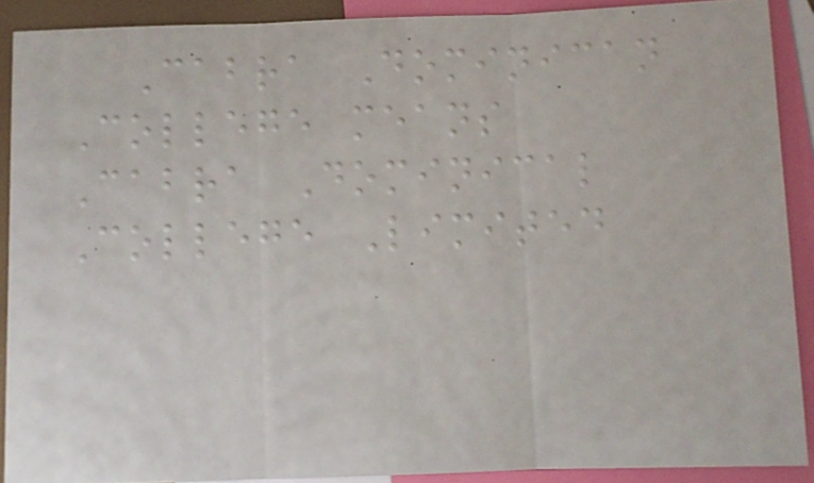Cabra Dominican
College means
Cabra Dominical
College Limited
